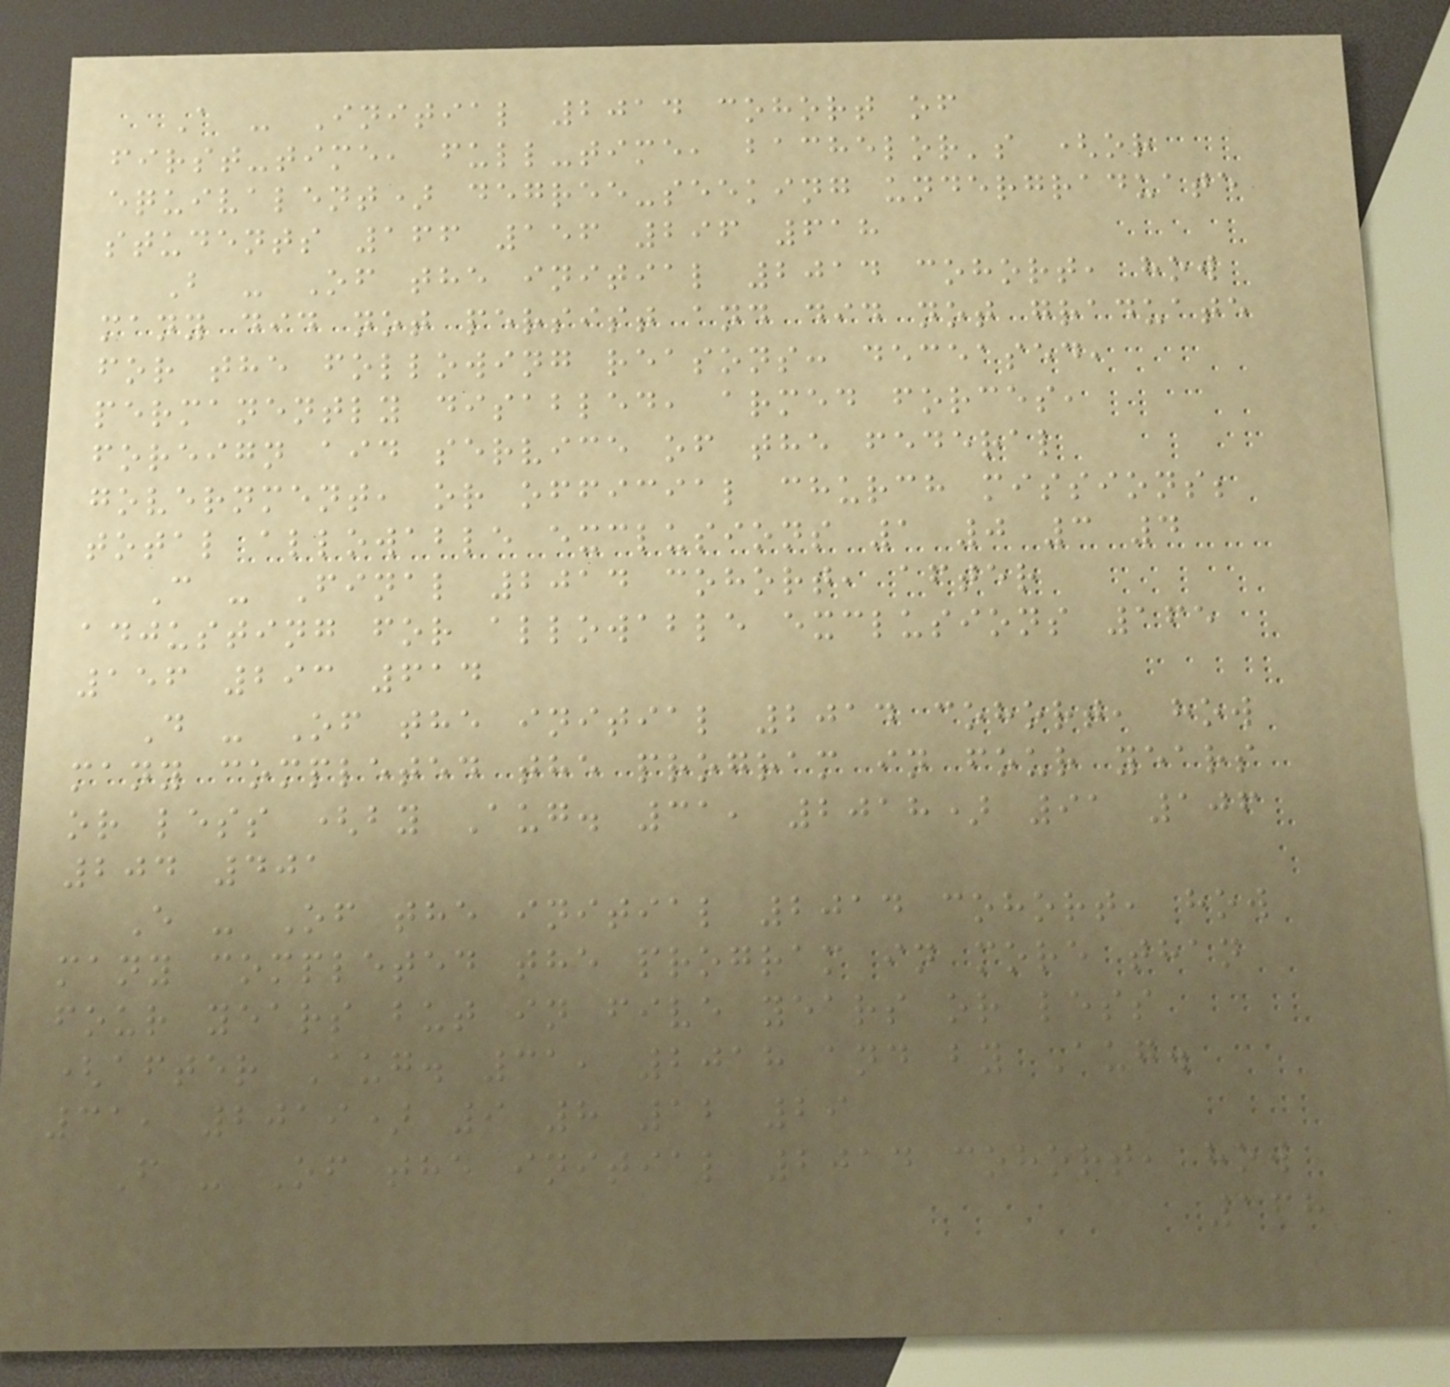A - Initial 2014 cohort of
first-time, full-time, bachelor's (or
equivalent) degree-seeking undergraduate
students 166 156 296 618
B - Of the initial 2014 cohort, how
many did not persist and did not graduate
for the following reasons: deceased,
permanently disabled, armed forces,
foreign aid service of the federal
government, or official church missions;
total allowable exclusions 1 0 3 4
C - Final 2014 cohort, after
adjusting for allowable exclusions 165
156 293 614
D - Of the initial 2014 cohort, how
many completed the program in four years
or less (by Aug. 31, 2018) 91 106
204 401
E - Of the initial 2014 cohort, how
many completed the program in more than
four years but in five years or less
(after Aug. 31, 2018 and by Aug.
31, 2019) 9 8 12 29
F - Of the initial 2014 cohort, how
168
